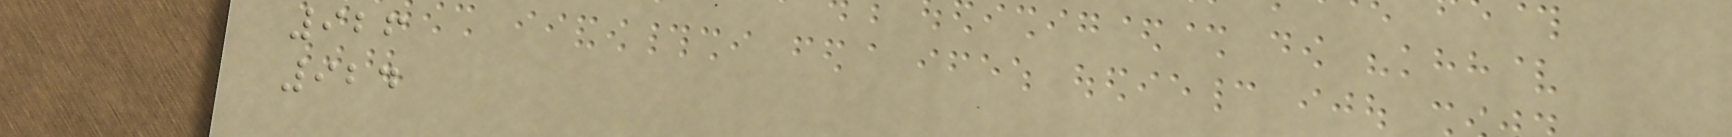926
924
